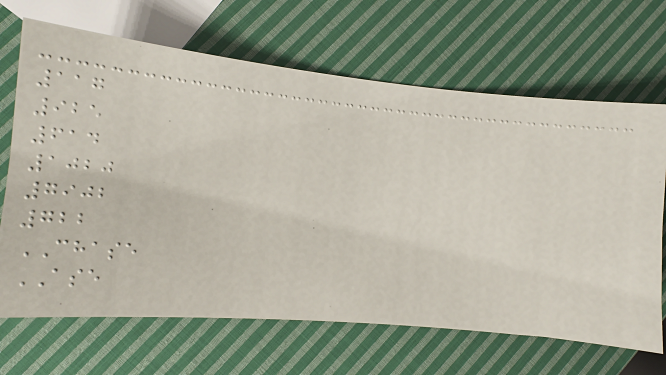117
925
614
1020
7902
722
CHASE
ASE
